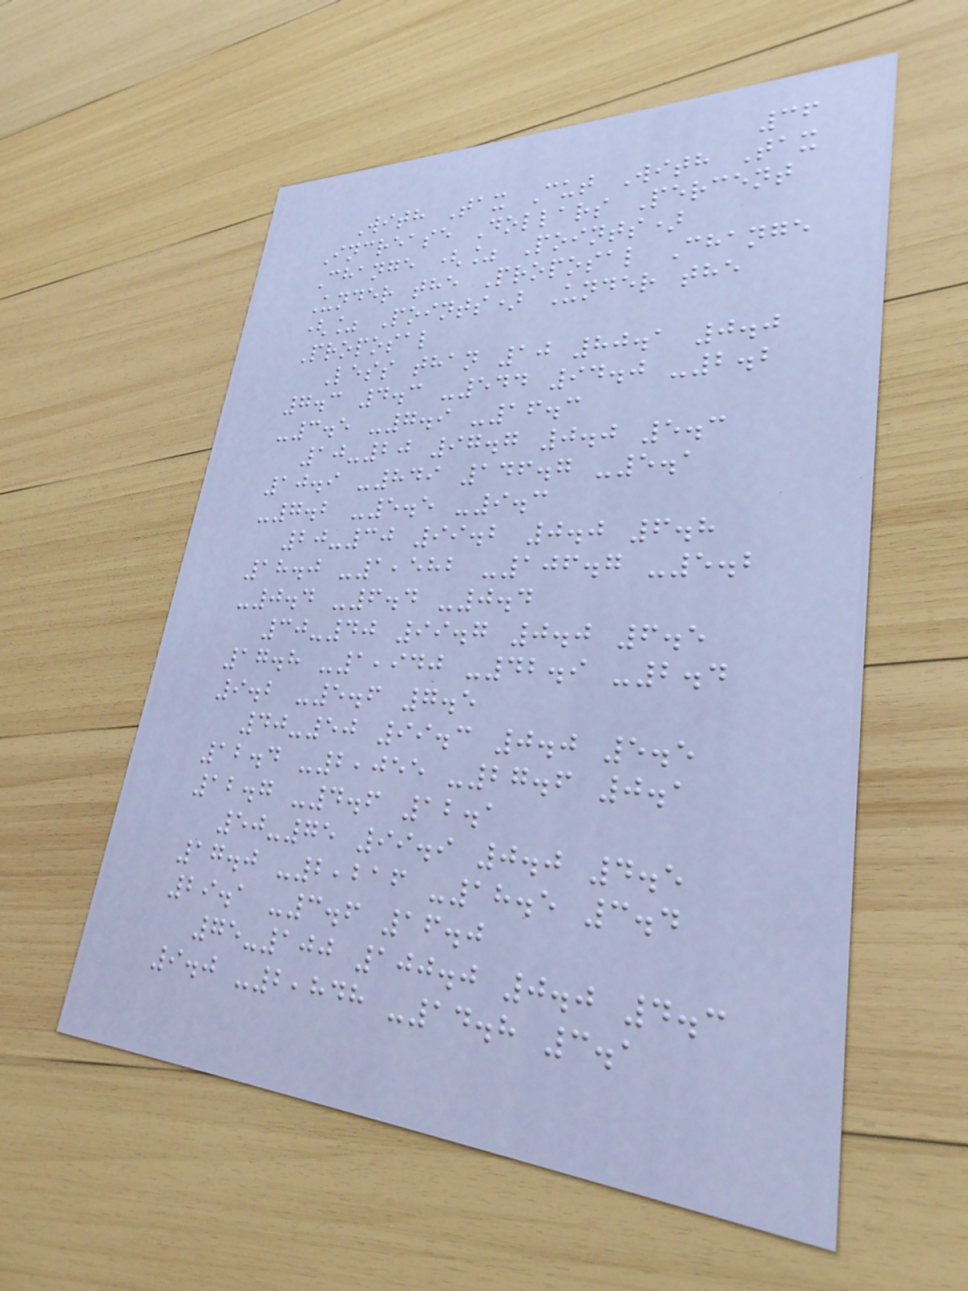36
With Tax Cut With Tax
Increase Dollars Percent
Change (% Points)
Under the Proposal Change
(% Points) Under the
Proposal
Less than 10 80.1 0.0
7.3 4.3 -544 94.0 -2.2
-3.5 -7.9 -16.3
10-20 97.7 0.0 5.3
10.9 -849 146.7 -5.1
-7.2 -5.5 -9.3
20-30 99.2 0.0 6.8
18.0 -1,582 -106.7 -5.2
-0.4 -6.4 -0.4
30-40 99.7 0.0 6.5
17.8 -1,940 -42.9 -2.4
9.2 -5.6 7.5
40-50 99.3 0.0 5.5
12.4 -2,055 -27.6 0.1
12.7 -4.6 12.1
50-75 99.9 0.0 4.5
17.0 -2,216 -18.5 3.4
29.1 -3.6 16.0
75-100 100.0 0.0 4.3
9.0 -2,848 -14.8 3.1
